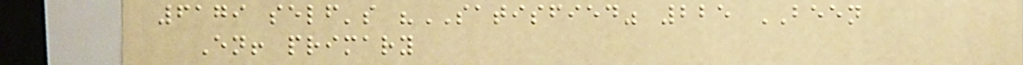6179 self's "SATISFIED" 225 BEEN
En! primary
